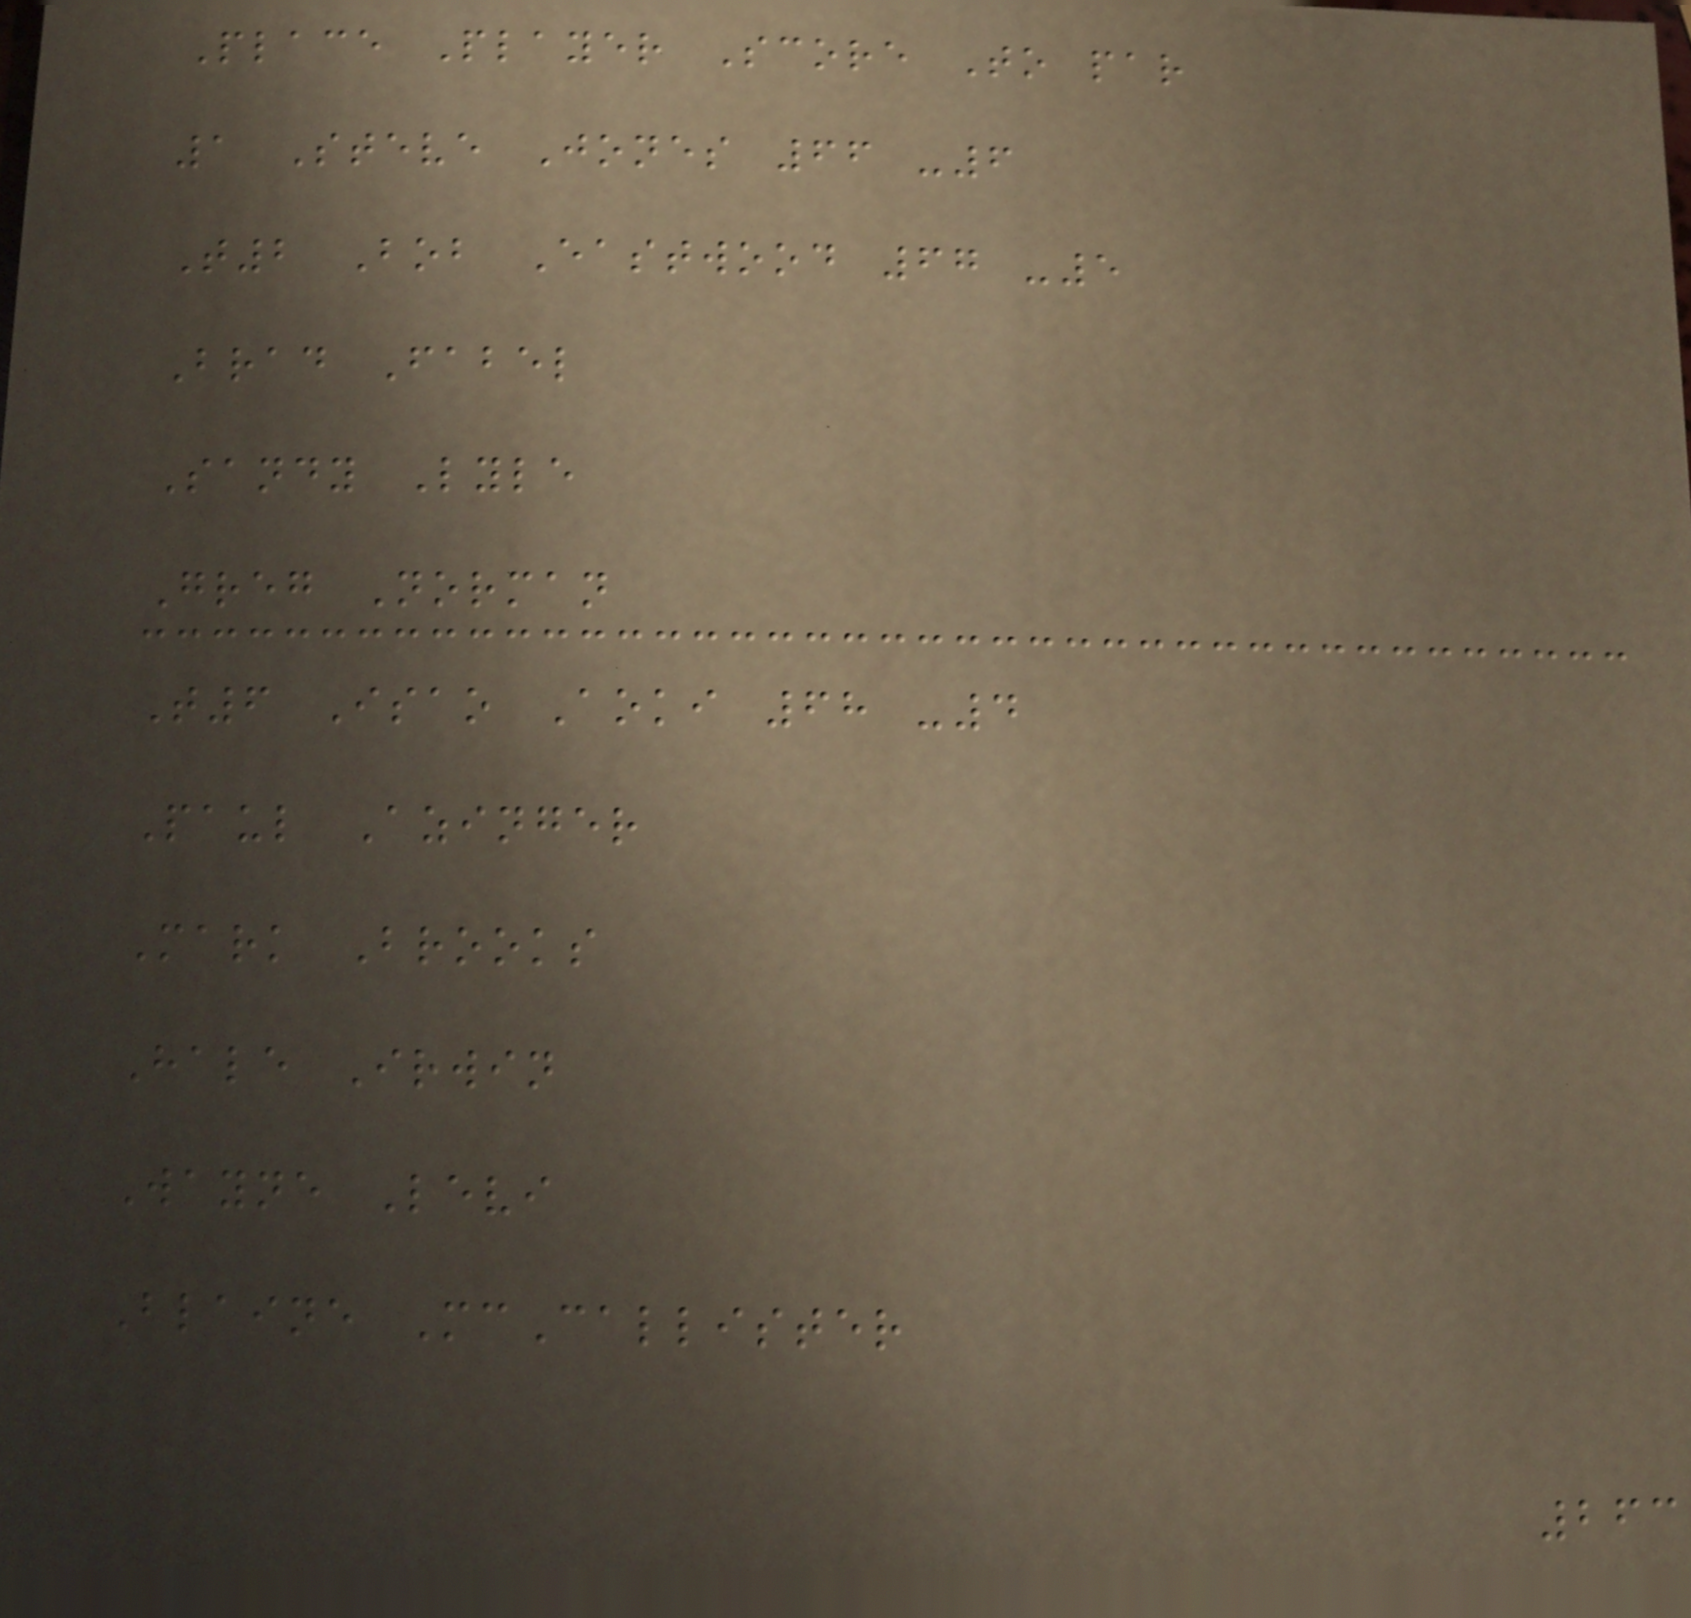Place Player Score To par
1 Steve Jones 66 -6
T2 Bob Eastwood 67 -5
Brad Fabel
Sandy Lyle
Greg Norman
T6 Isao Aoki 68 -4
Paul Azinger
Mark Brooks
Hale Irwin
Wayne Levi
Blaine McCallister
263
